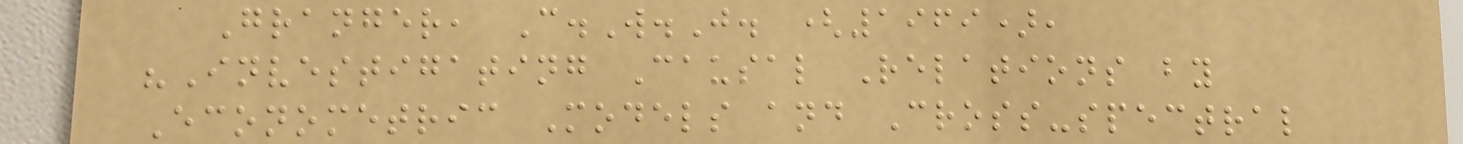Granger, C.W.J. (1969),
"Investigating Causal Relations by
Econometric Models and Cross-spectral
